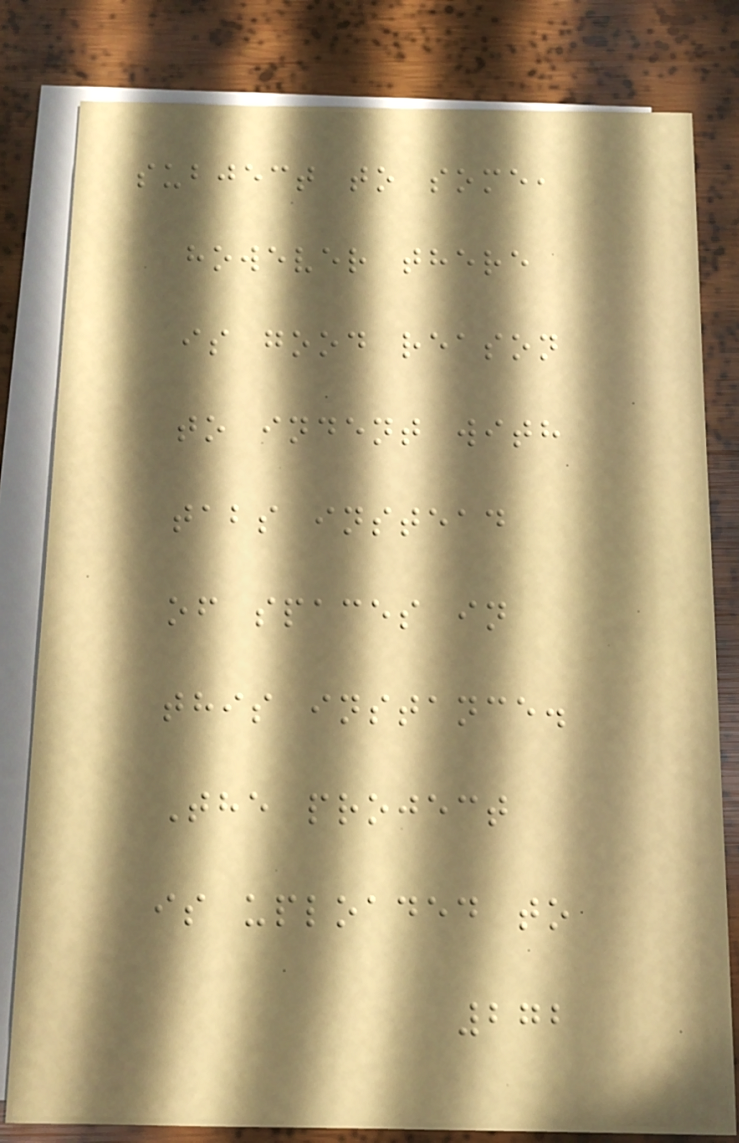subject to some,
however there
is good reason
to indent with
tabs instead
of spaces in
this instance.
The project
is uploaded to
272
